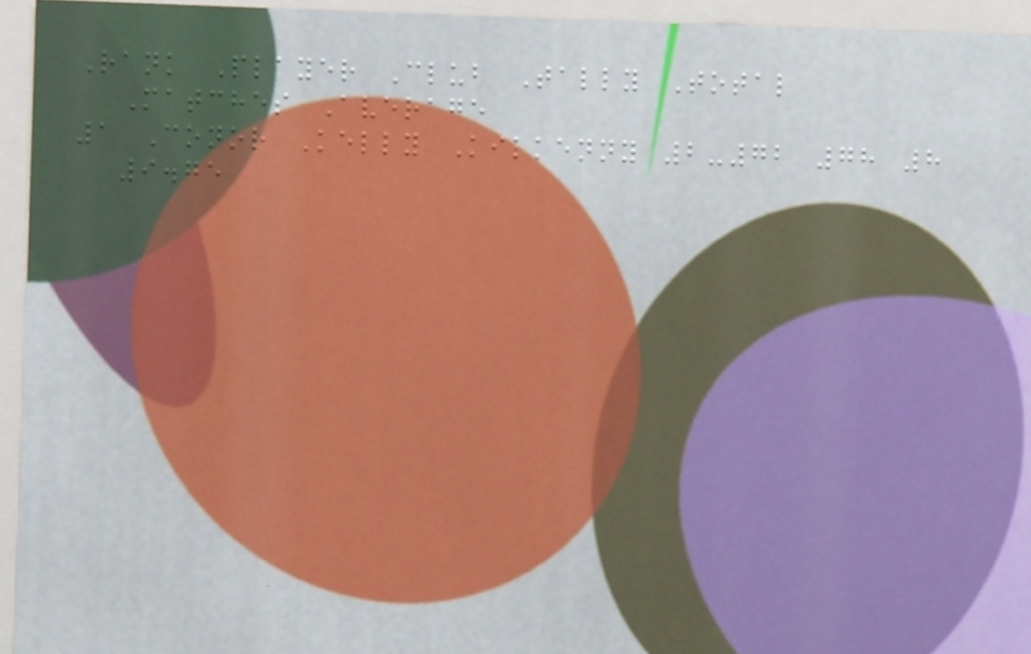Rank Player Club Tally Total
Matches Average
1 Conor Kelly Kilkenny 2-72 78 8
9.75
